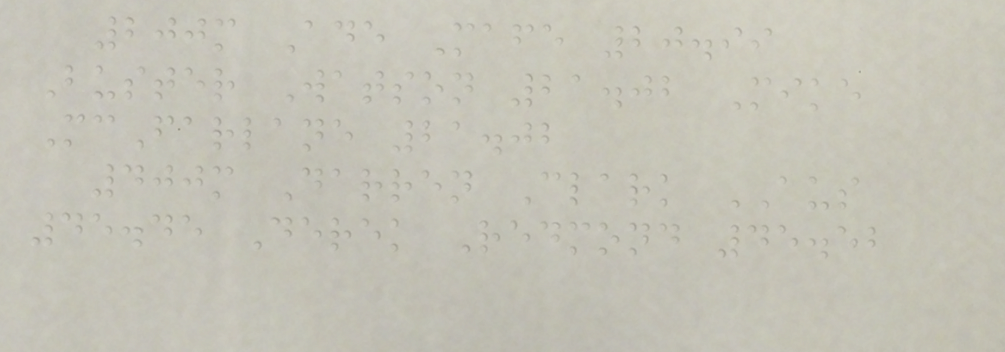200m Ade Mafe 20.99
Buster Watson 21.02 Mike
McFarlane 21.02
400m Darren Clark AUS
45.45 Derek Redmond 45.52
